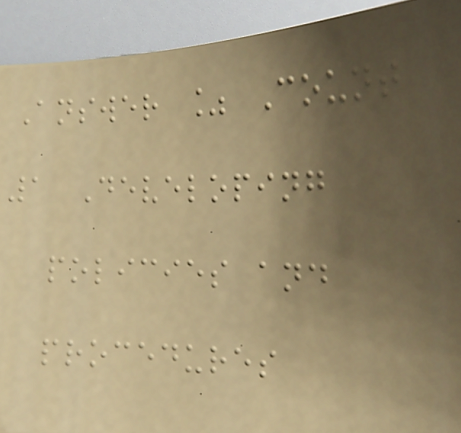Answer % Count
1 Developing
policies and
procedures
